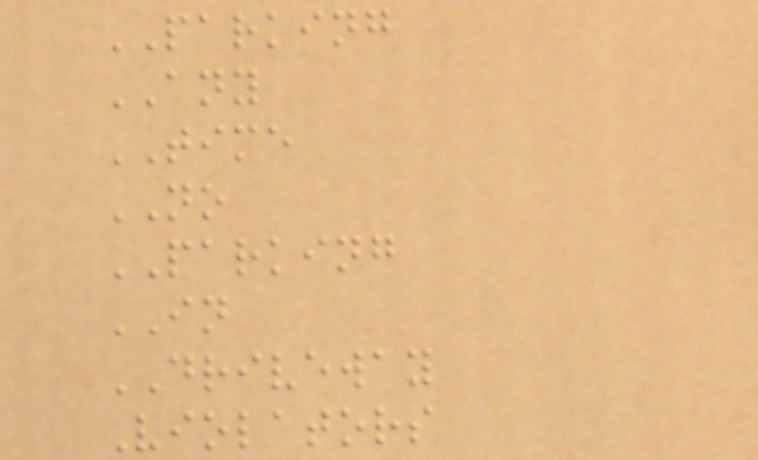PARKING
ANY
TIME
NO
PARKING
IN
DRIVEWAY
Violators
